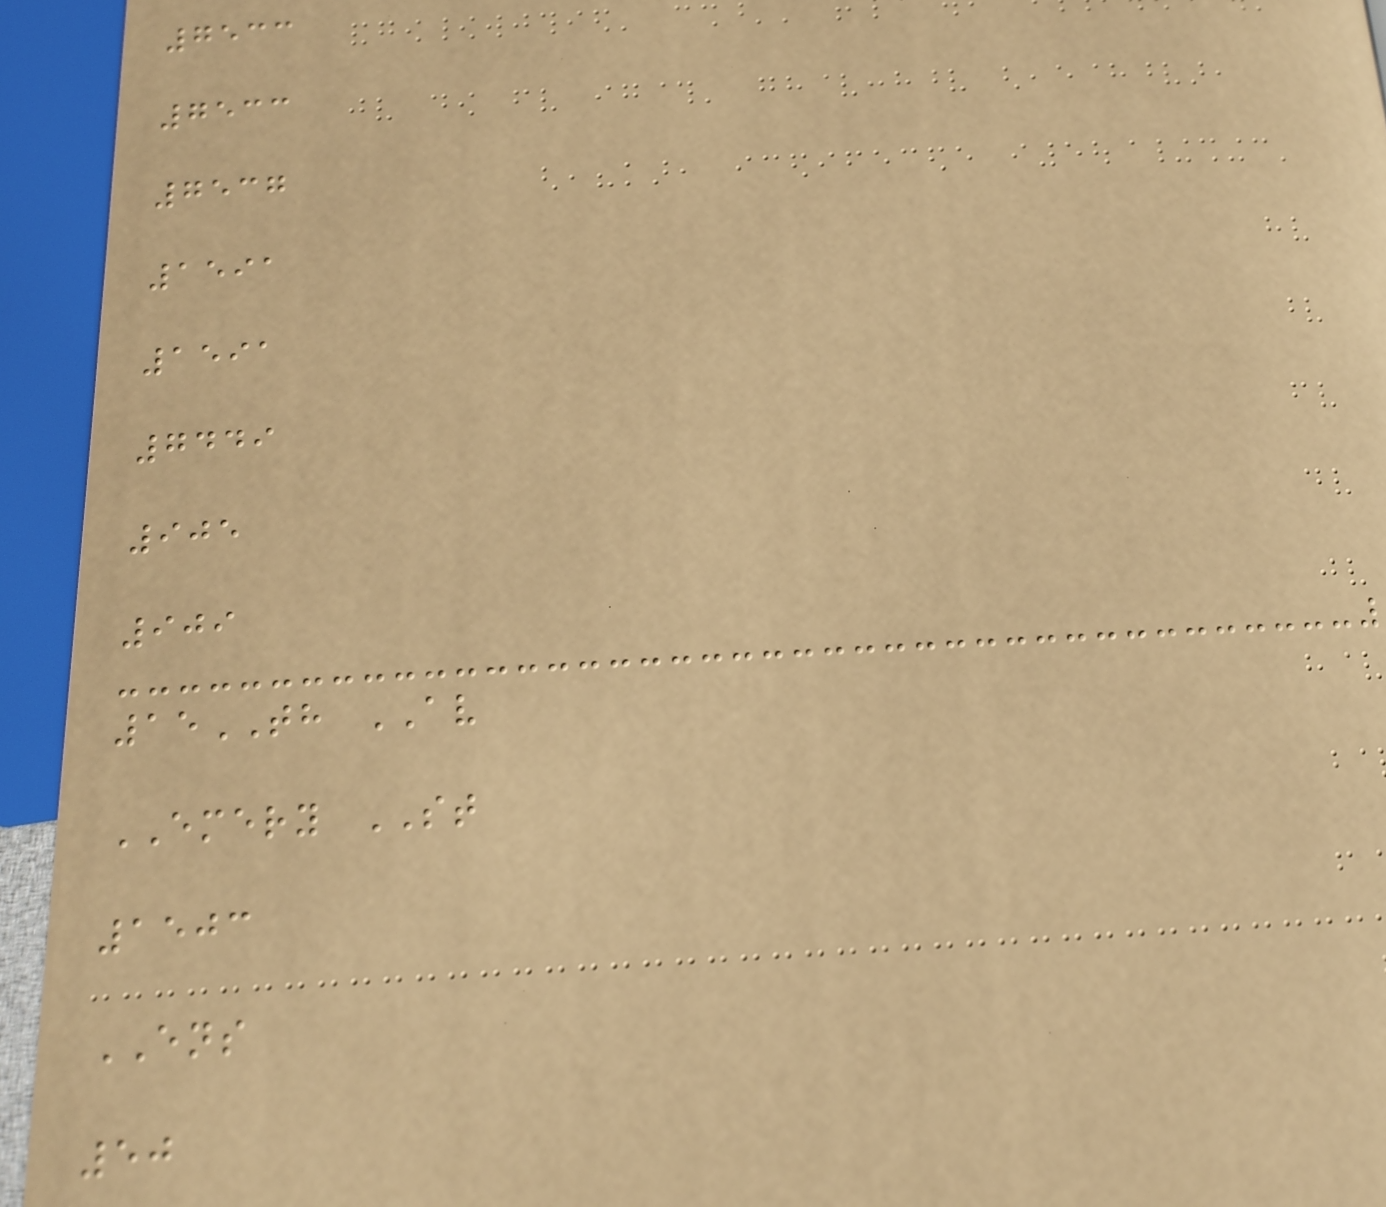7533
7533
7537
1591
1591
7449
905
909
15TH AV
EMERY ST
1503
ENS
50
